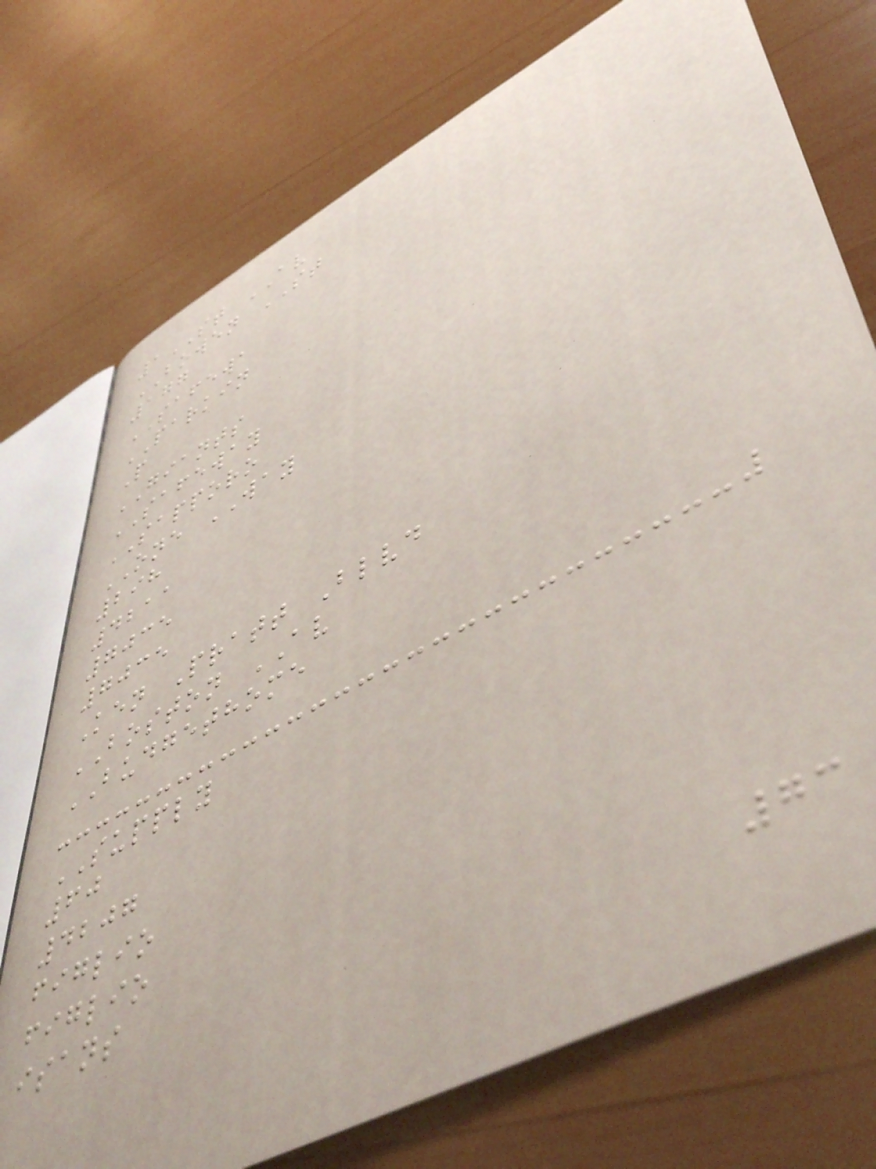1ST AV
BOWEN ST
177
SAFEWA
PARKIN
P
GIANTS
SAFEWAY
SAPPORO
ONE WAY
298
4211
7035
7035
Ken Pratt Blvd
BOSTON AV
BUDGETHOME
SUPPLY
60
4207
figlio
figlio
isans
73
